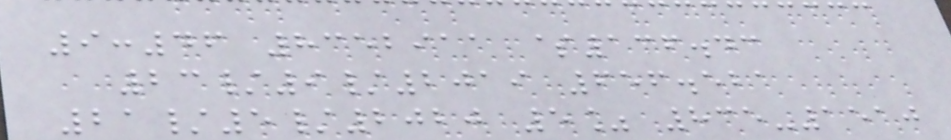9:46 8352911 $136.43
23/9/2019 656.521
21/5/2020 5% 835-1510
